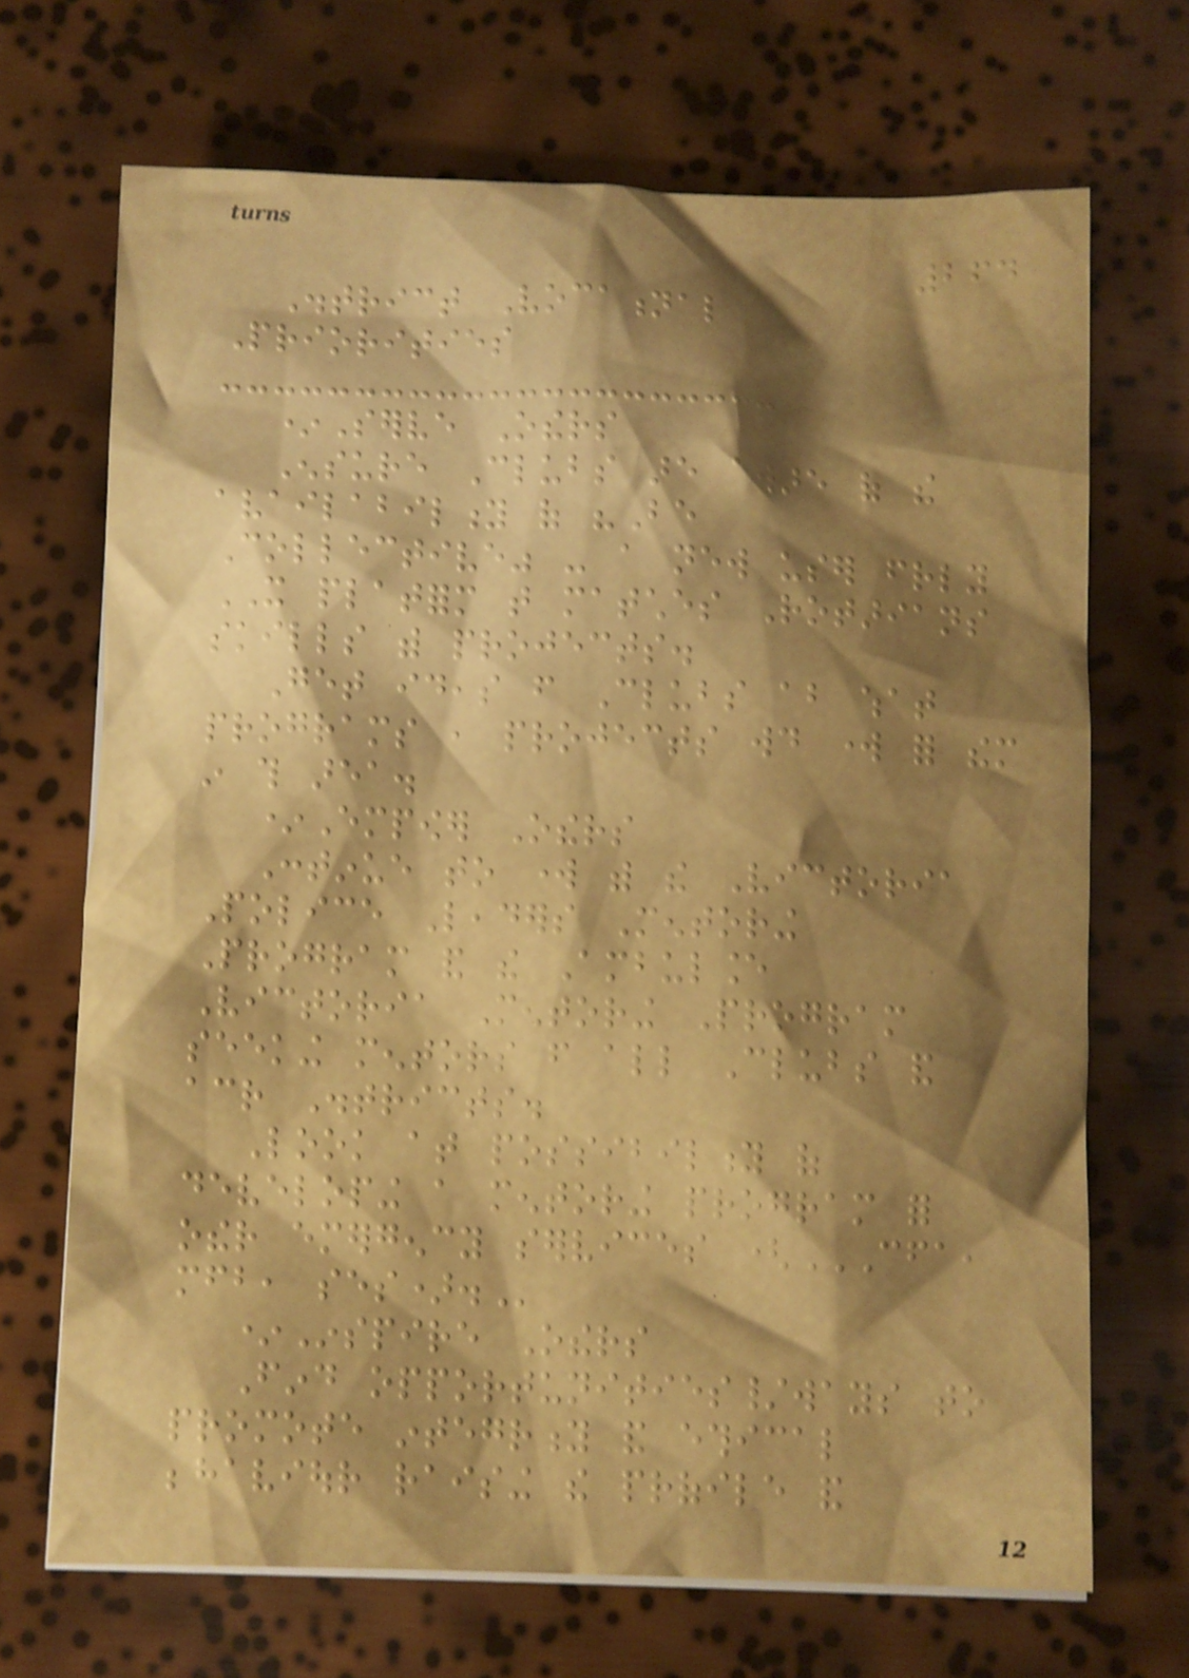264
District Vocational
Priorities
*Serve Others
Ensure Clubs are aware of the
availability of "Be
Collective" - a new user friendly
IT platform that matches Rotarians
skills with projects.
Get ideas from Clubs about what
programs , projects would work for them
in this area.
*Empower Others
Continue to work with the Victoria
Police Leaders Mentoring
Program and the Ambulance
Victoria Mentoring Program
seeking mentors from all Clubs and
across Districts.
Look at possibility of
developing a mentoring program for
other emergency services (CFA,
MFB, SES).
*Inspire Others
Find opportunities/ways to
promote integrity and ethical
behaviour raising the profile and
